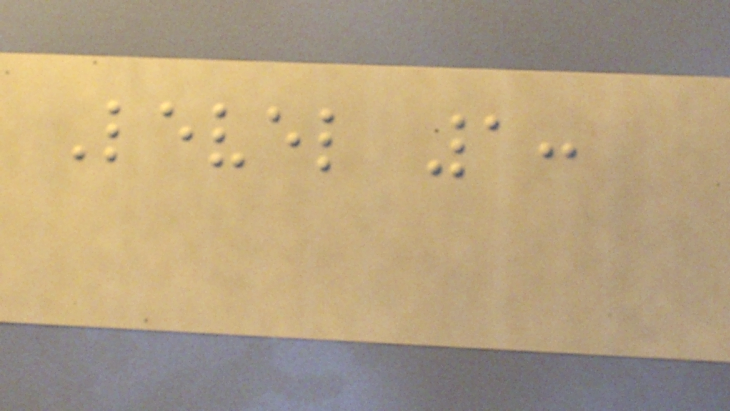Level 1:
